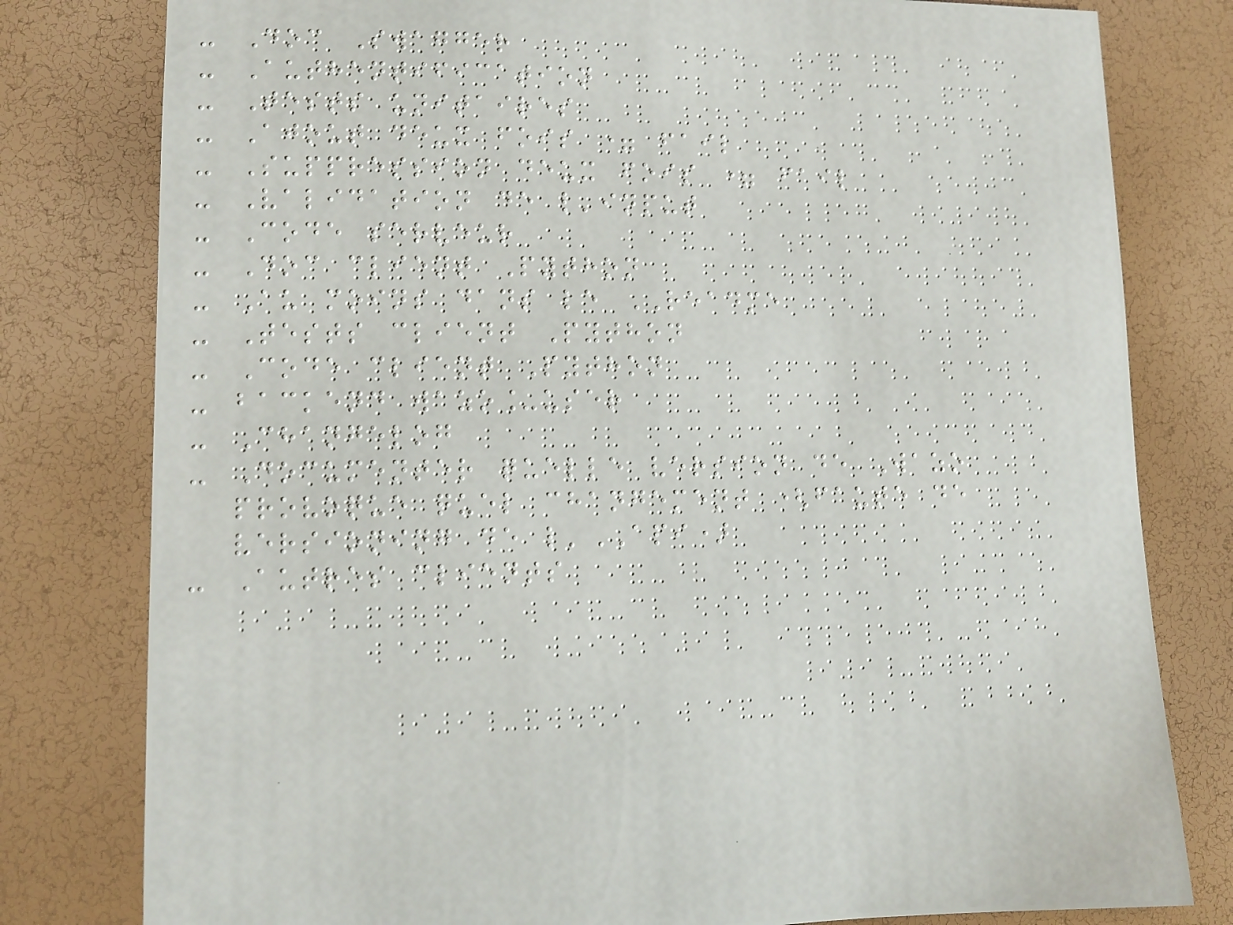- Doc Swagger
- Authentification
- Tests unitaires
- Ajout deux fois = fail
- Suppression deux fois = fail
- Validation de l'input
- Code serveur
- Doc client Python
- Au moins dans le README
- Tests client Python
- Code client Python
- backend wazo_user
- Changelog
- Documenter quelle version de Wazo
provoque quel changement (faute de
versioning de l'API)
- Autres clients
